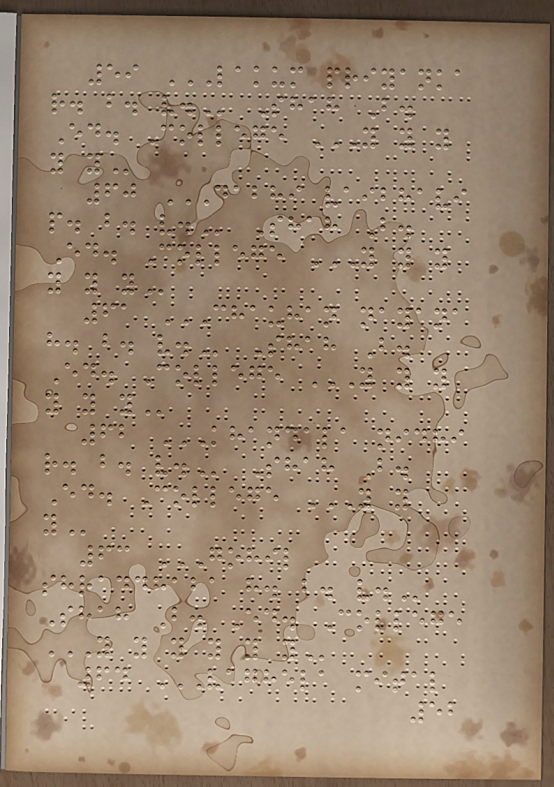59 LAKUM PRIYANKA
R. B. V. Shah B.
Ed. College Y Y Y
Y Y
60 DABHI VAIBHAVI
P. B. V. Shah B.
Ed. College Y Y Y
Y Y Y
61 CHAUHAN NAYANA
H. B. V. Shah B.
Ed. College Y Y Y
Y Y Y
62 KHANDALA NIDHI
R. B. V. Shah B.
Ed. College Y Y
Y
63 GOHIL
SHRADDHABA H. B. V.
Shah B. Ed. College
Y Y Y Y Y Y
64 VAGHELA MITAL
52
